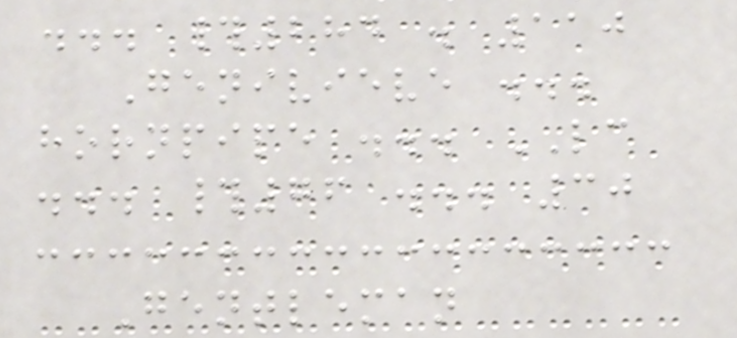... #284 . 110
Genivieve ...
hornpipe ... LC
... #76 ... 30
Gentleman
